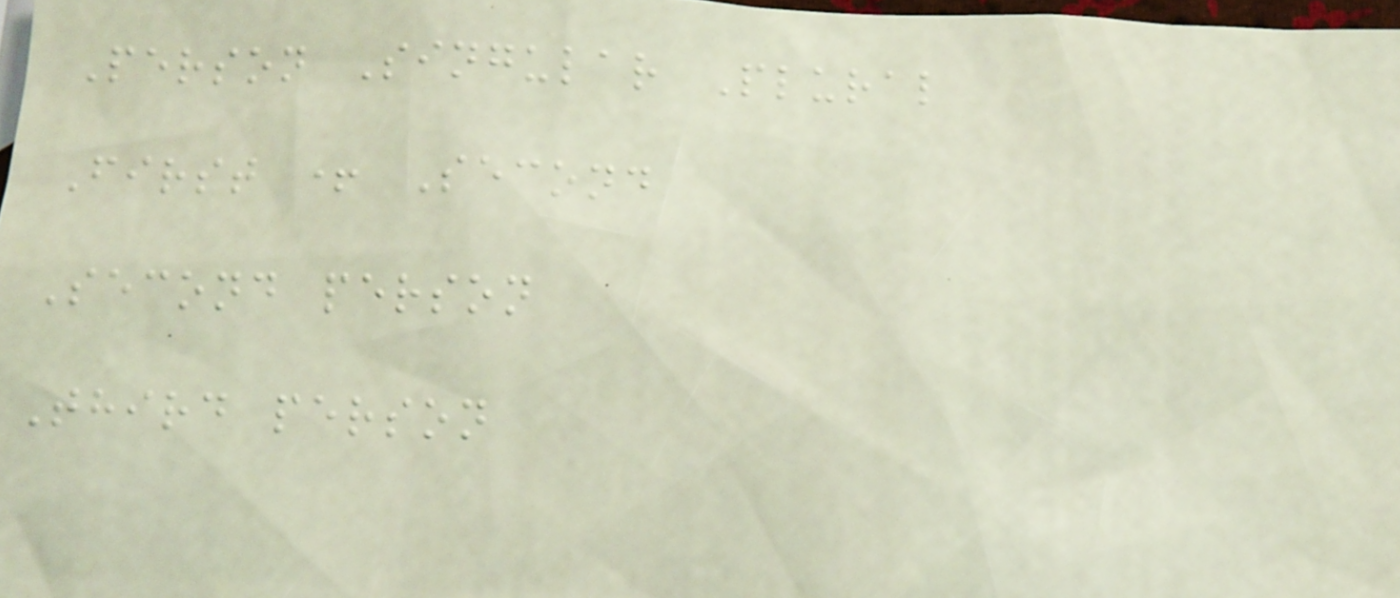Person Singular Plural
First + Second
Second person
Third person
